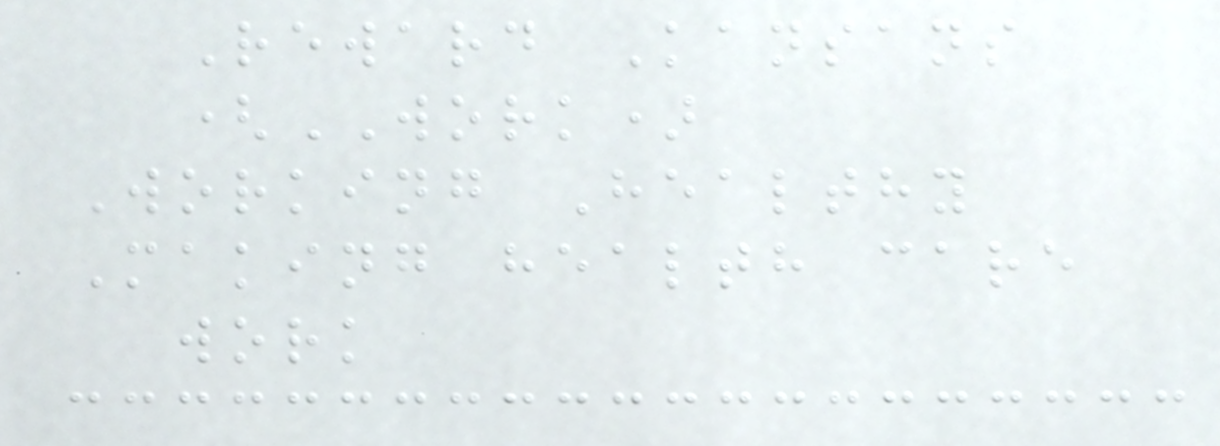Reward Kansans
(WORK)
Working Healthy
Making health care
work
